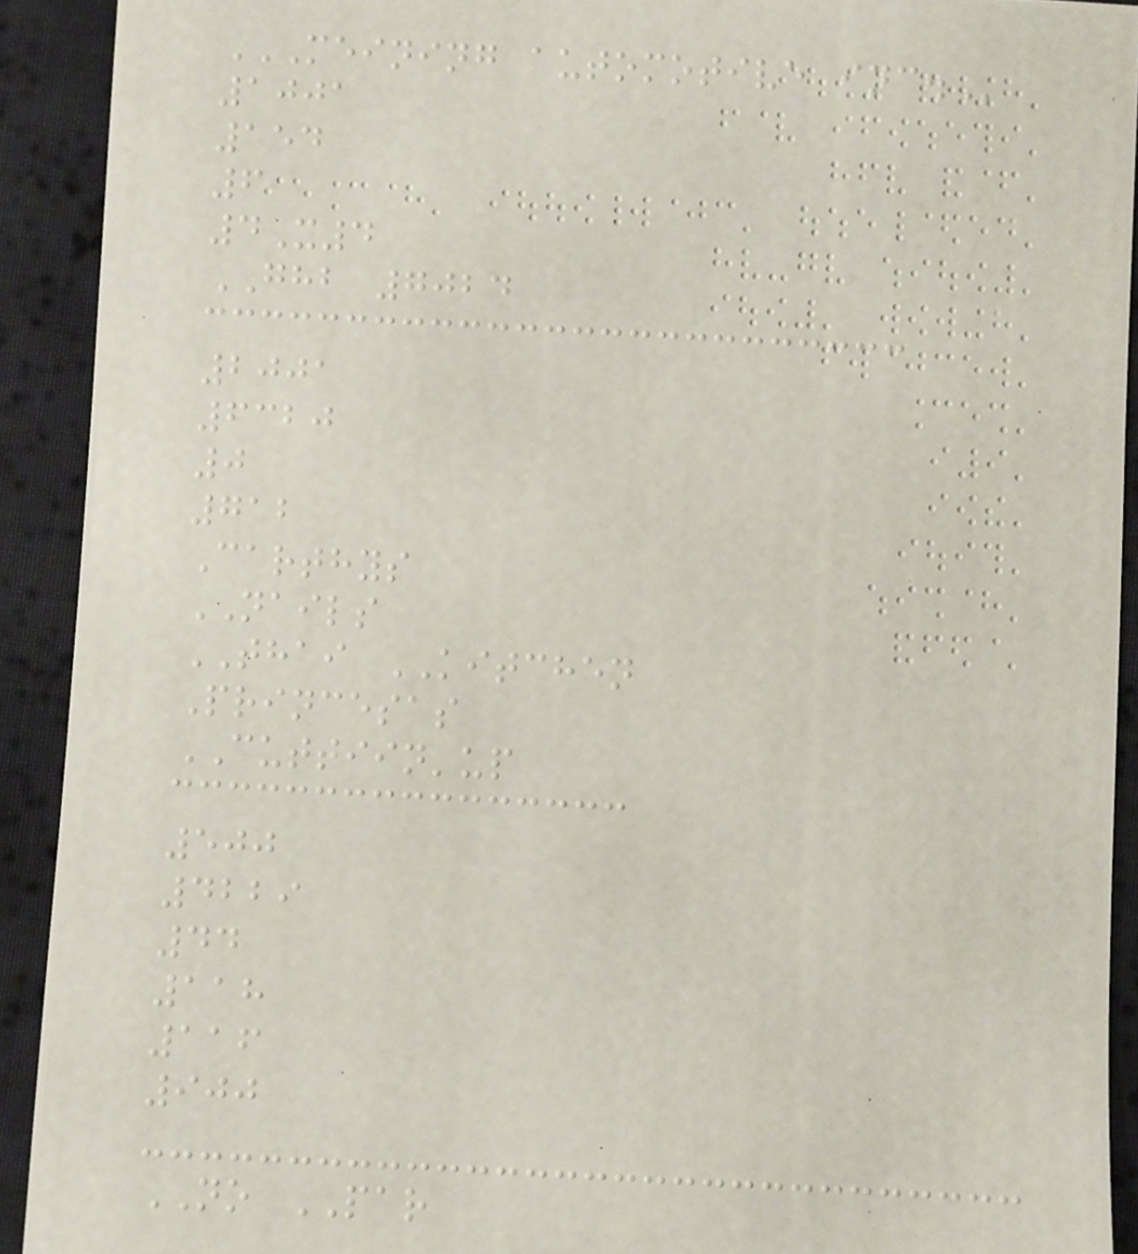MEINING AUTOMOTIVE INC.
1001
154
6
4X4
GHB 7024
2001
6320
0
712
Carthys
NAILS
THAI KITCHEN
Princesas
CUTTIIN'up
500
4229
44
118
116
900
NO PAR
